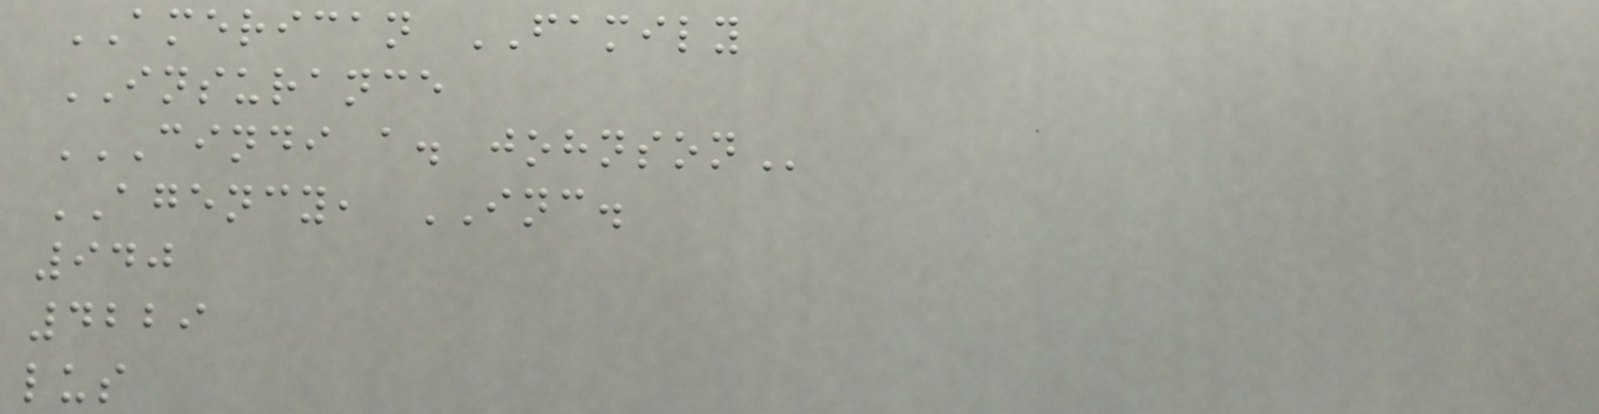AMERICAN FAMILY
INSURANCE
CINDI A. JOHNSON
AGENCY, INC.
940
4229
lus
